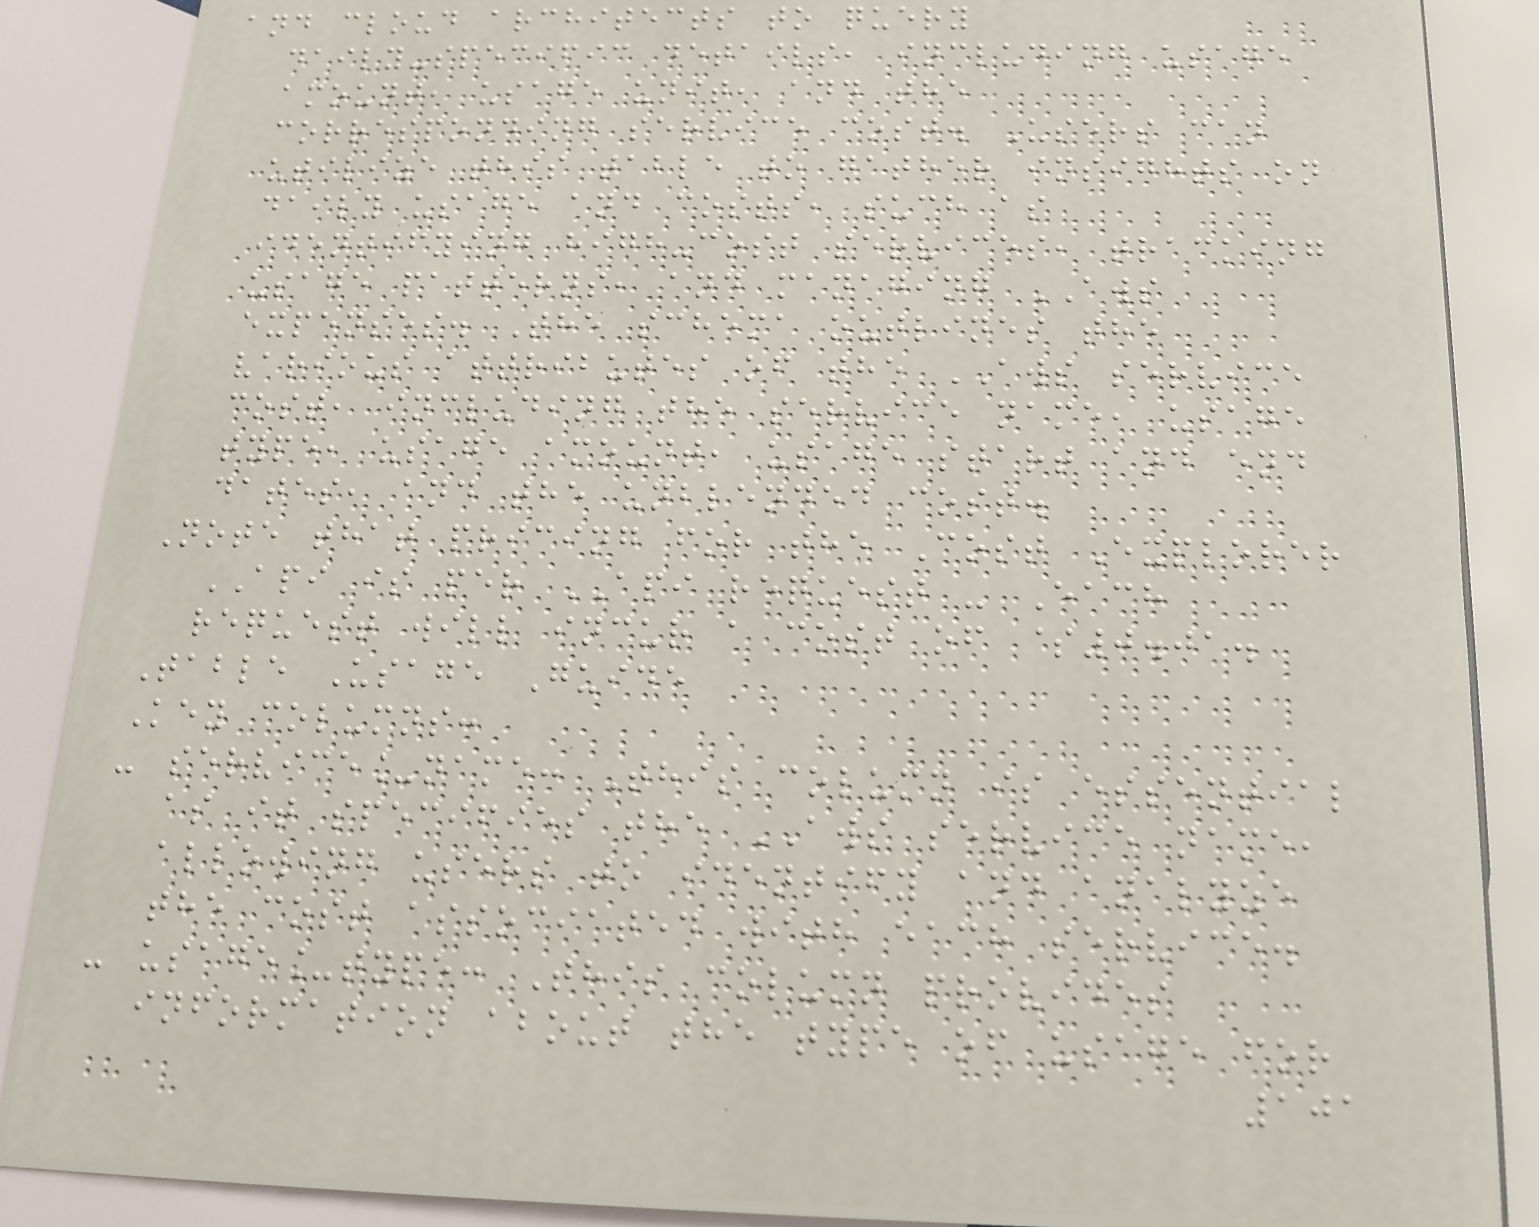and cloud architects to query
daily-specific details, including usage
amount, usage unit, and the
corresponding service cost. Users can
utilize this table to gather insights on
daily usage and costs, such as
identifying high-cost services, tracking
usage patterns, and managing AWS
expenses. The schema outlines the
various attributes of the AWS service
cost, including the service name, usage
type, usage amount, usage start and end
dates, and the unblended cost.
Note that pricing for the Cost Explorer
API is per API request - Each
request will incur a cost of $0.01.
Table Usage Guide
Key columns:
- service_name: This column is essential
as it specifies the AWS service name,
allowing users to identify and analyze
the cost associated with each service.
- usage_type: This column provides
information about the type of usage for
101
